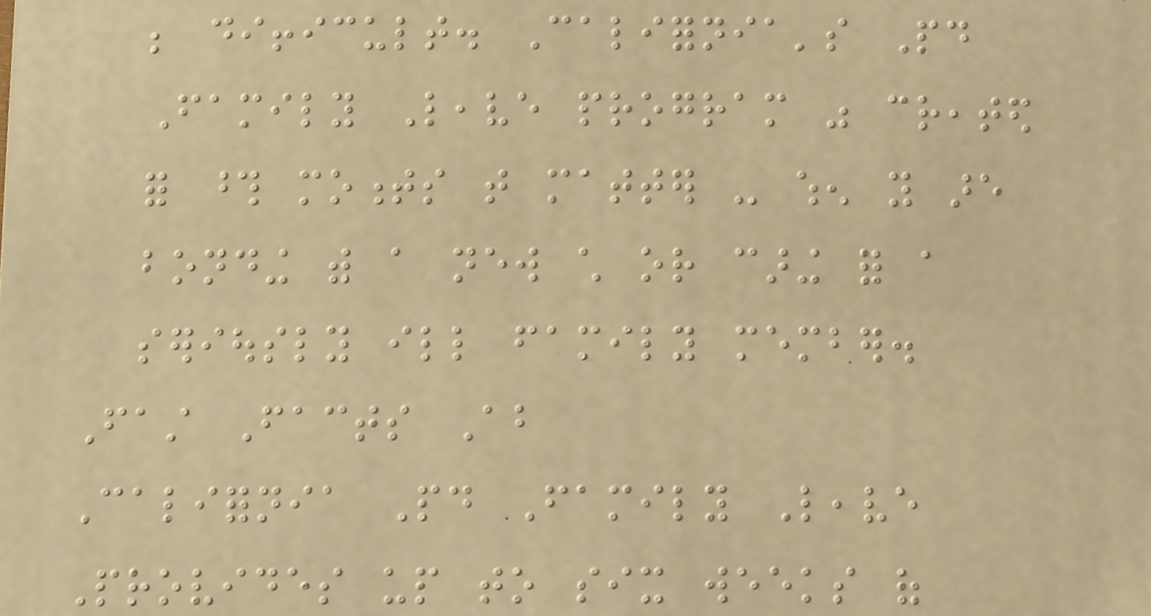be difficult. California's Paid
Family Leave program was created
for those moments that matter - when you are
bonding with a new child or caring for a
seriously ill family member.
Fast Facts About
California Paid Family Leave
Provides up to six weeks of
